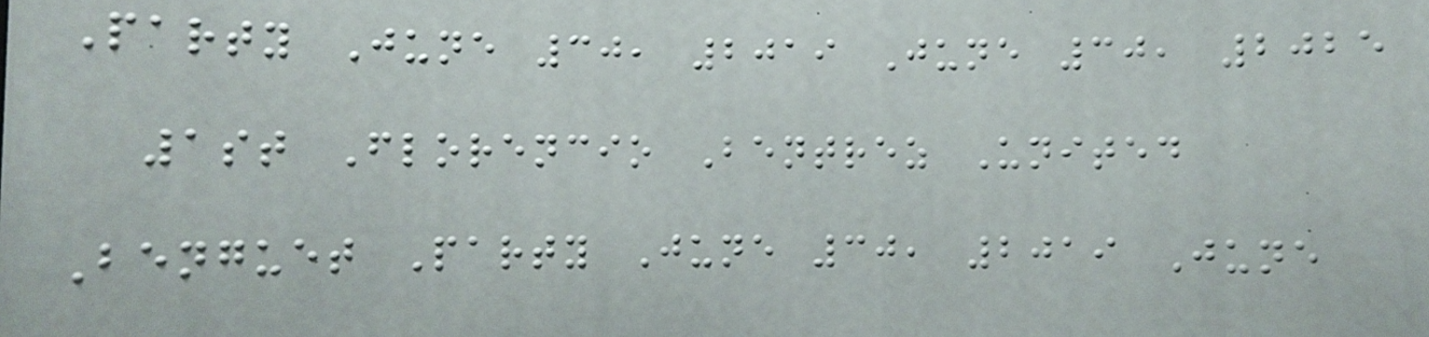Party June 30, 2019 June 30, 2025
1st Florencio Bentrez United
Benguet Party June 30, 2019 June
